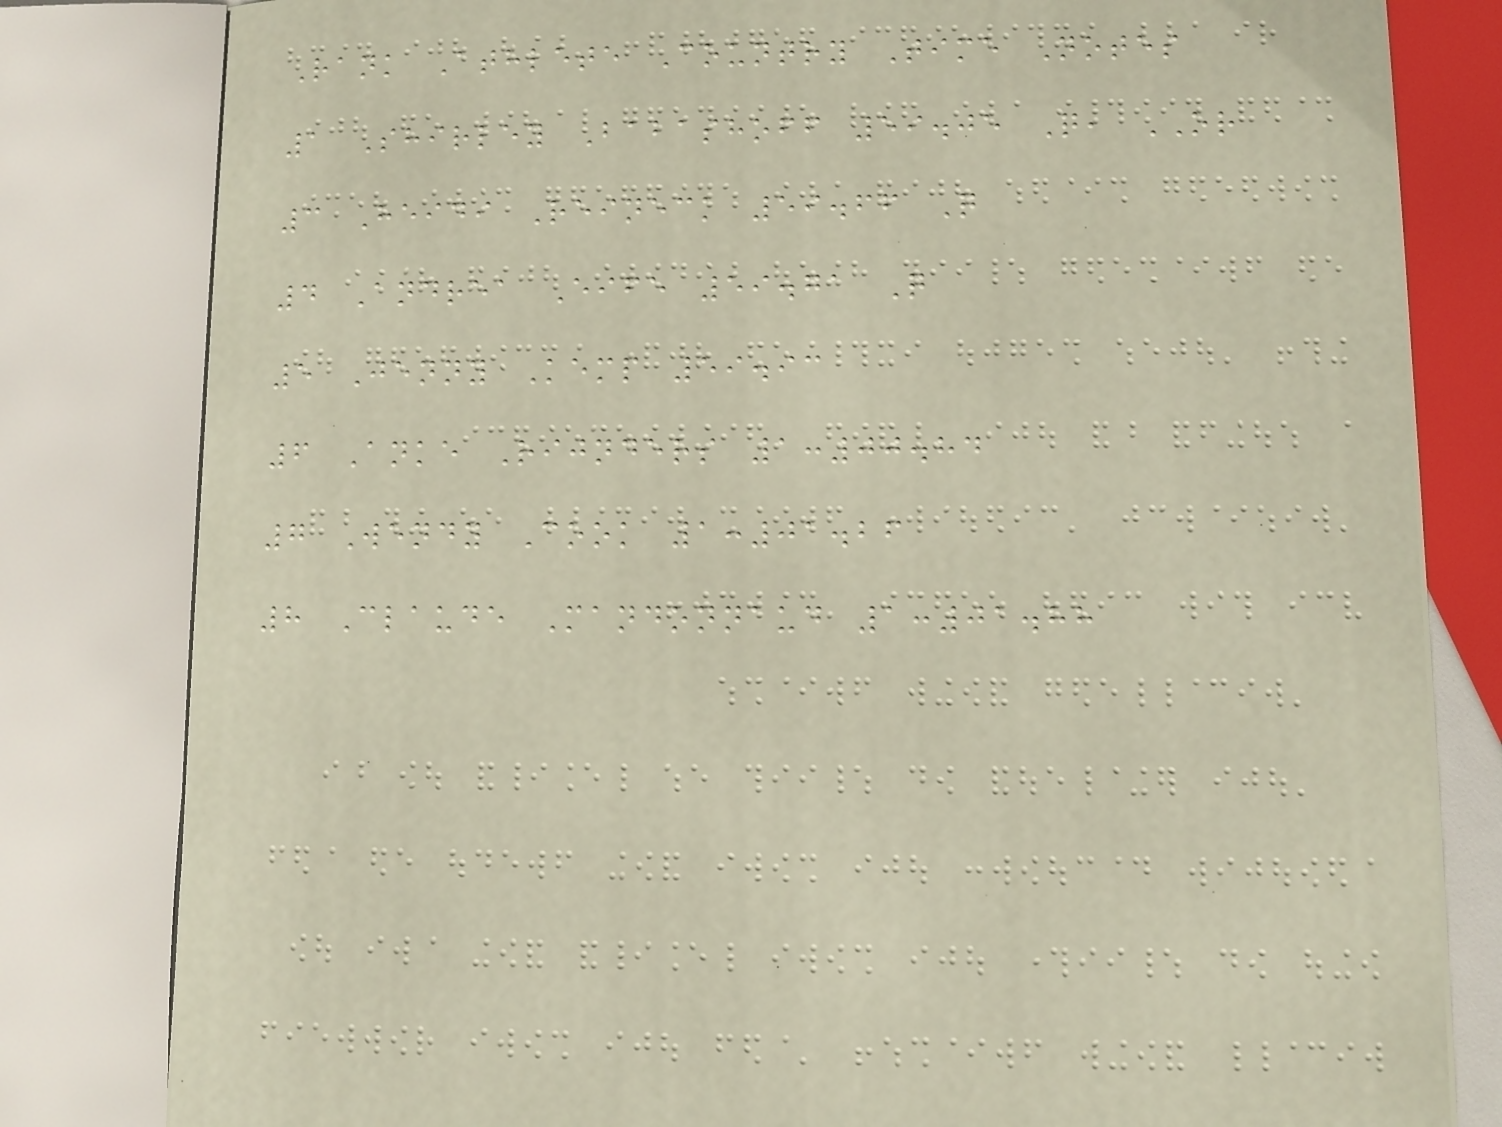Rank Athlete Country Time Notes
1 Shirley Babashoff 59.05 Q, OR
3 Heidi Reineck 59.66 Q
4 Andrea Eife 59.71 Q
5 Jenny Kemp 59.93
6 Anke Rijnders 1:00.84
7 Wendy Cook 1:01.26
8 Claude Mandonnaud 1:01.88
